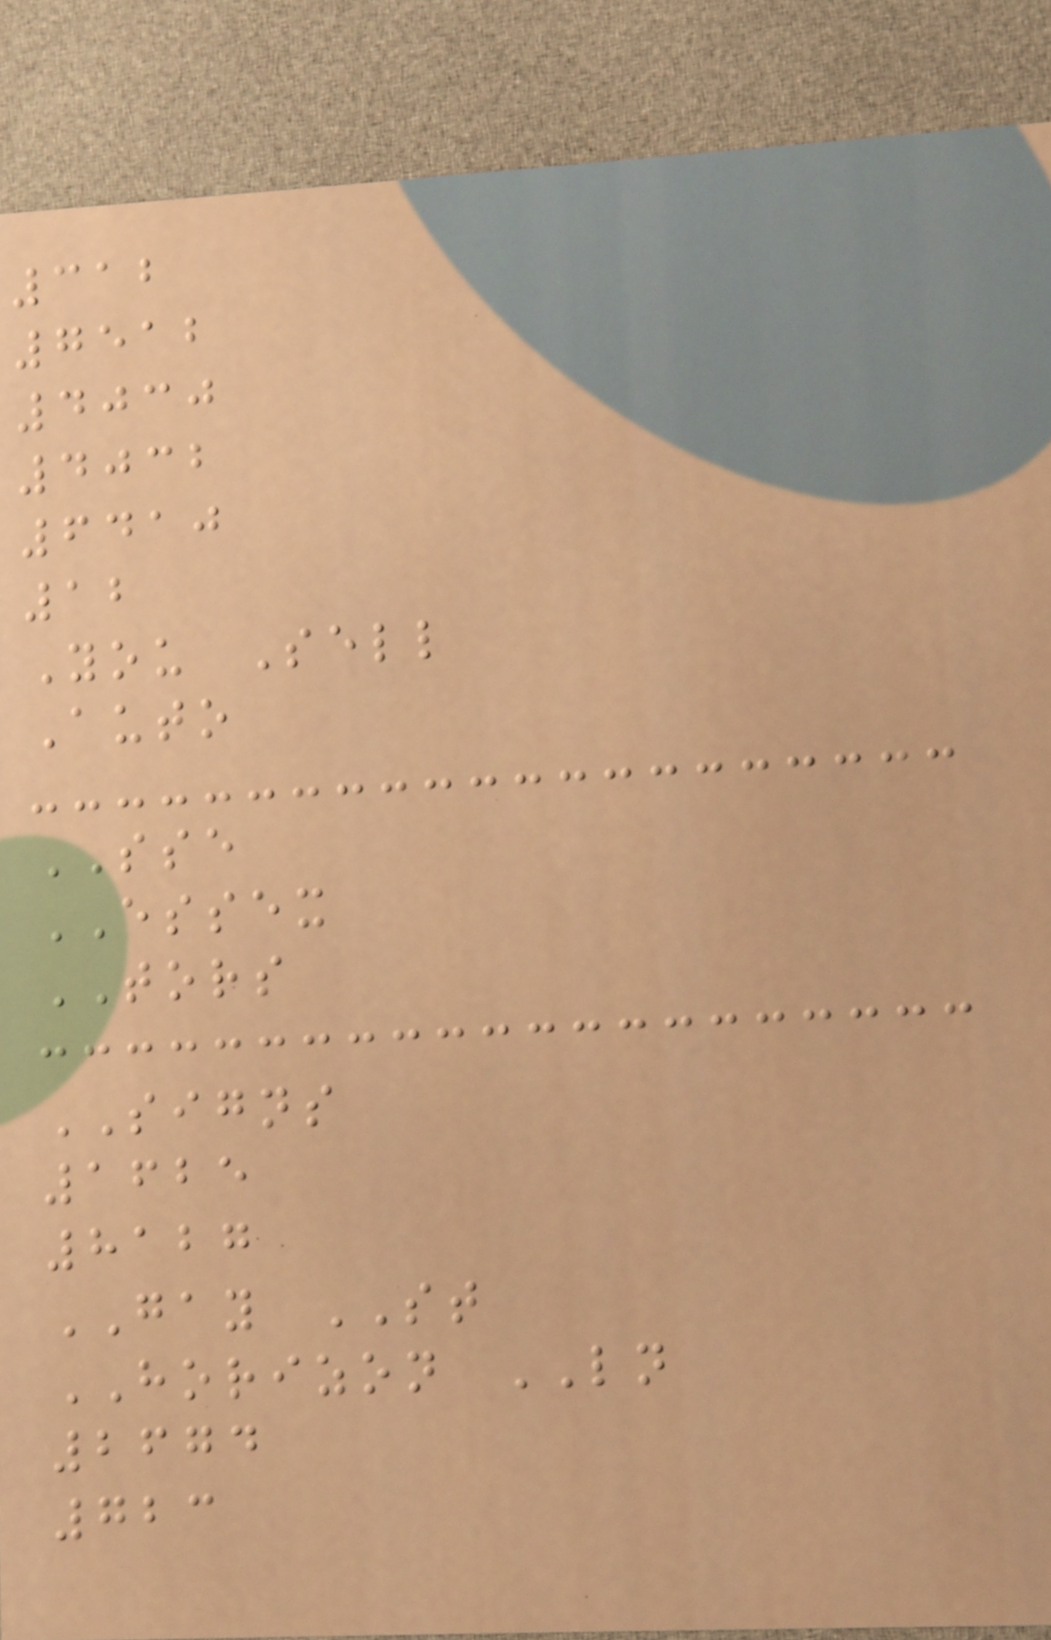312
7512
4030
4032
6410
12
You Sell
Auto
SSE
ESSEX
TORS
SIGNS
1625
8127
GAY ST
HORIZON LN
2674
723
